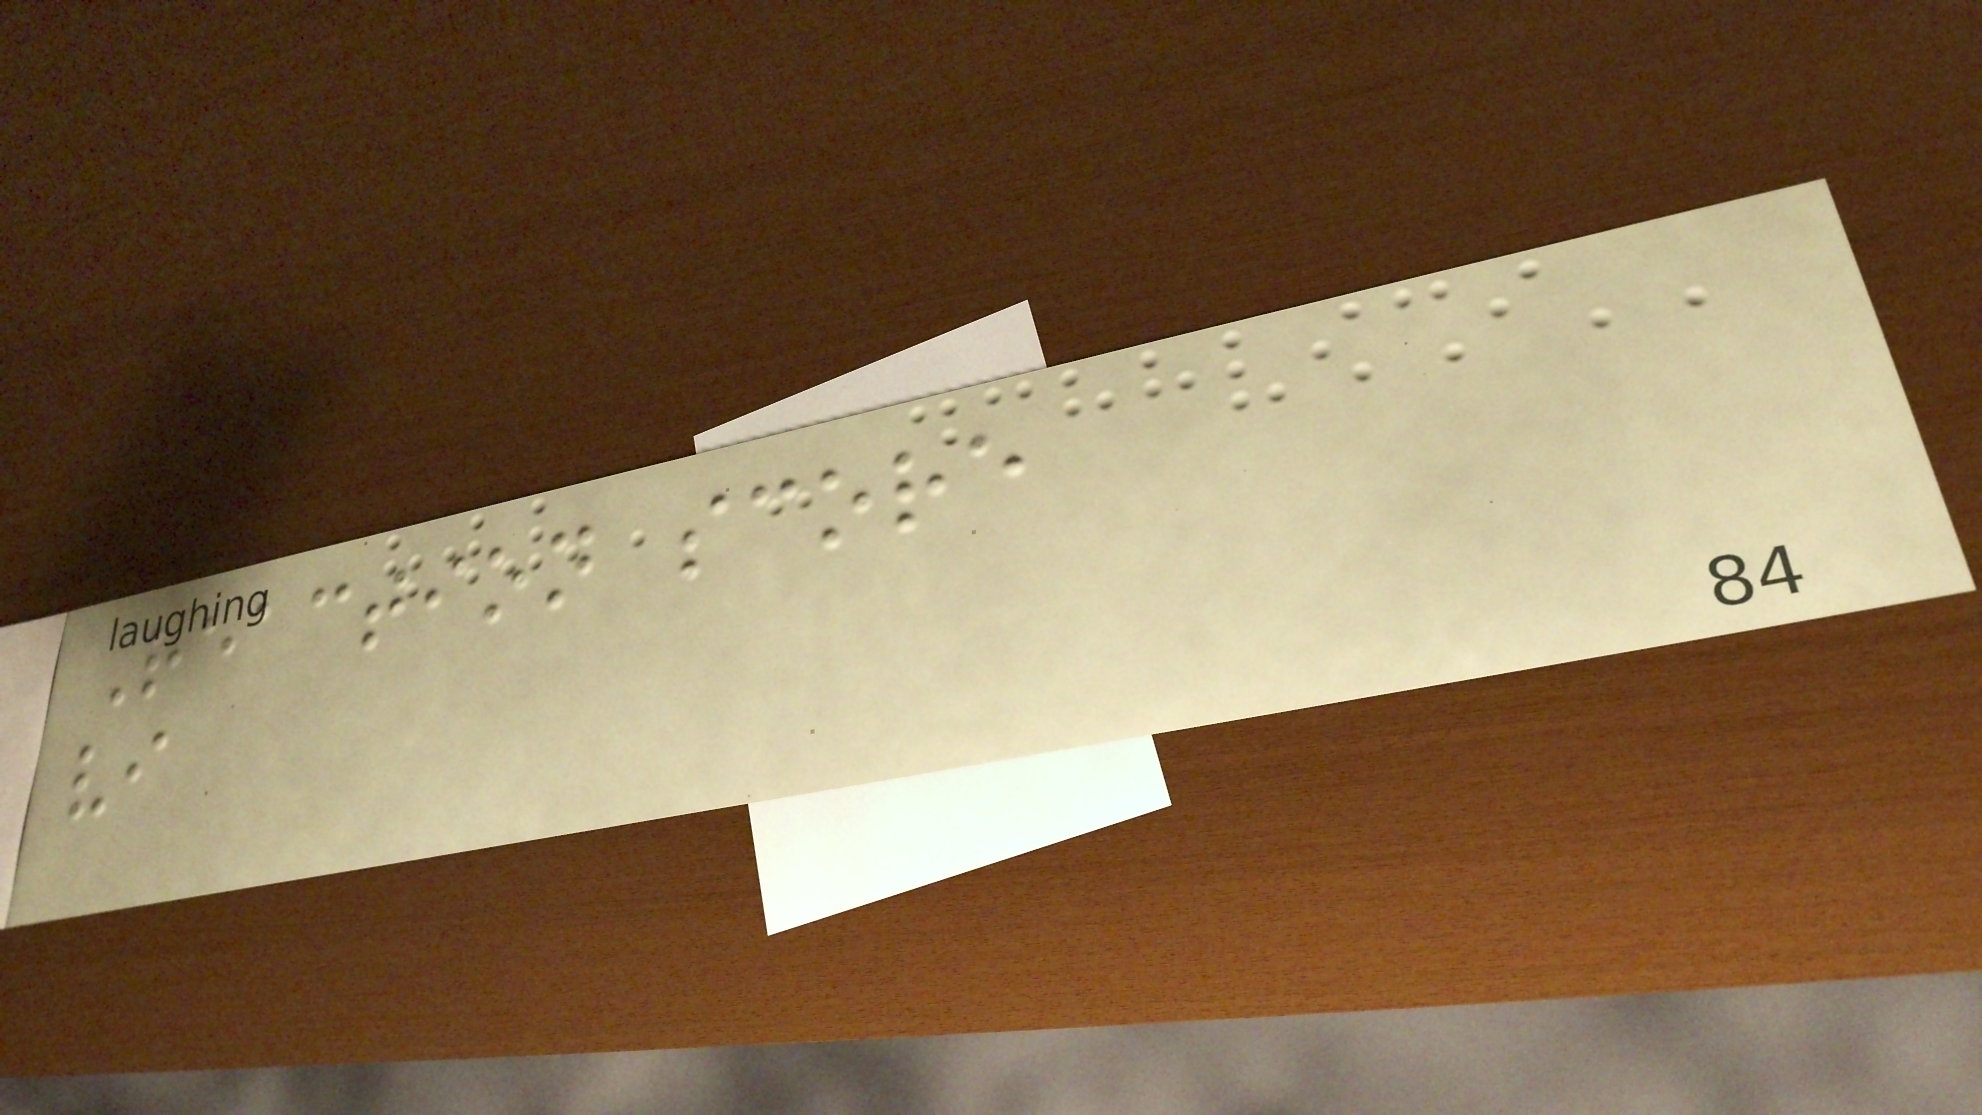Reaction score
vi
